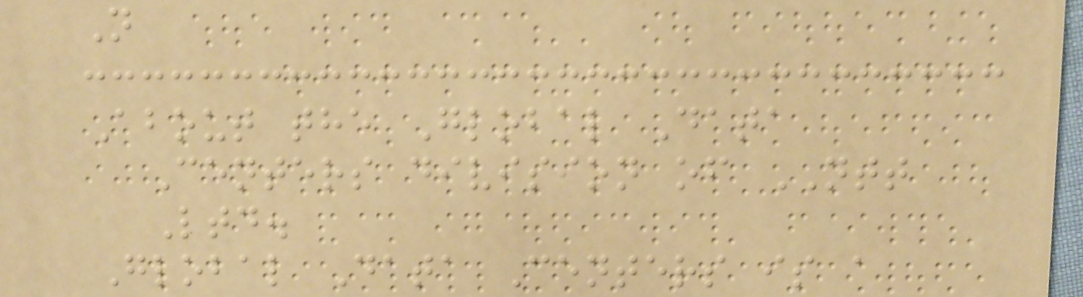N
About the Global Data
Centers division of NTT
Ltd.
Global Data Centers is a
